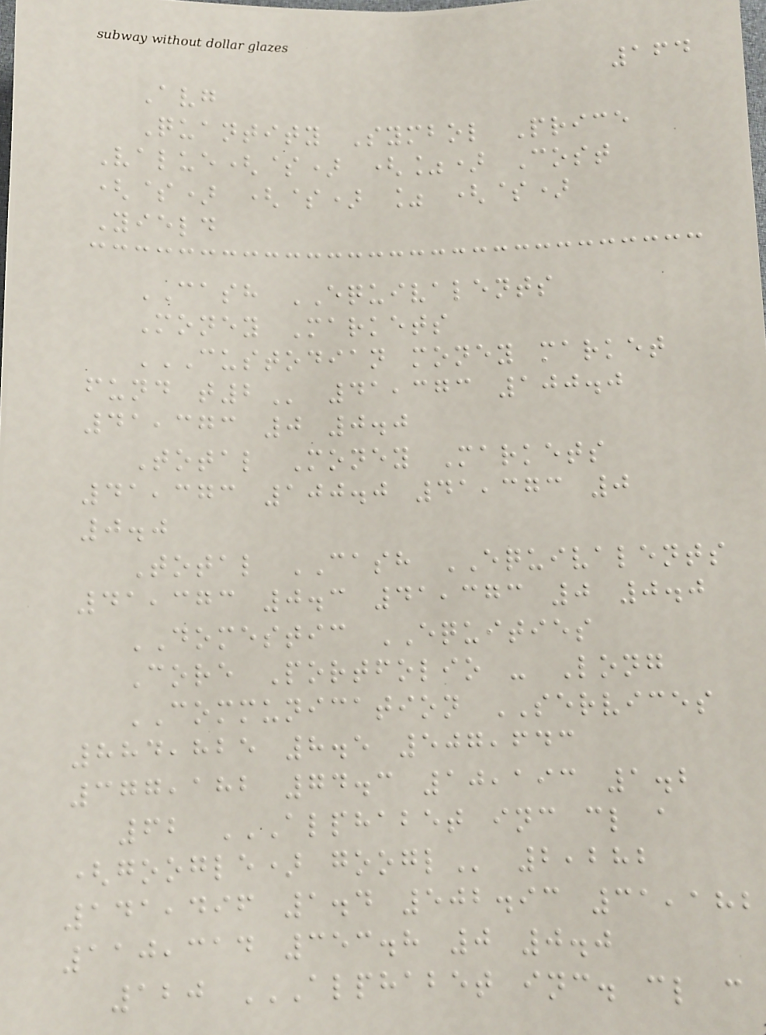164
Avg
Quantity Symbol Price
Value($) (%) Cost
($) ($) % ($)
Yield
CASH EQUIVALENTS
Money Markets
CUSTODIAN MONEY MARKET
FUND T2 41,373 100.0
41,373 0 0.0
Total Money Markets
41,373 100.0 41,373 0
0.0
Total CASH EQUIVALENTS
41,373 0.3 41,373 0 0.0
DOMESTIC EQUITIES
Core Portfolio - Long
COMMUNICATION SERVICES
884,825 8.5 507,643
377,182 74.3 10,193 1.2
62 ALPHABET INC CL A
(GOOGLE) GOOGL 2,282
141,496 1.4 502.93 31,182
110,314 353.8 0 0.0
120 ALPHABET INC. CL C
